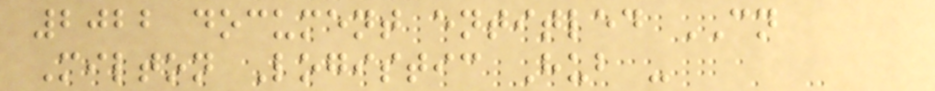2022 document entitled CN
Milton Logistic Hub -
